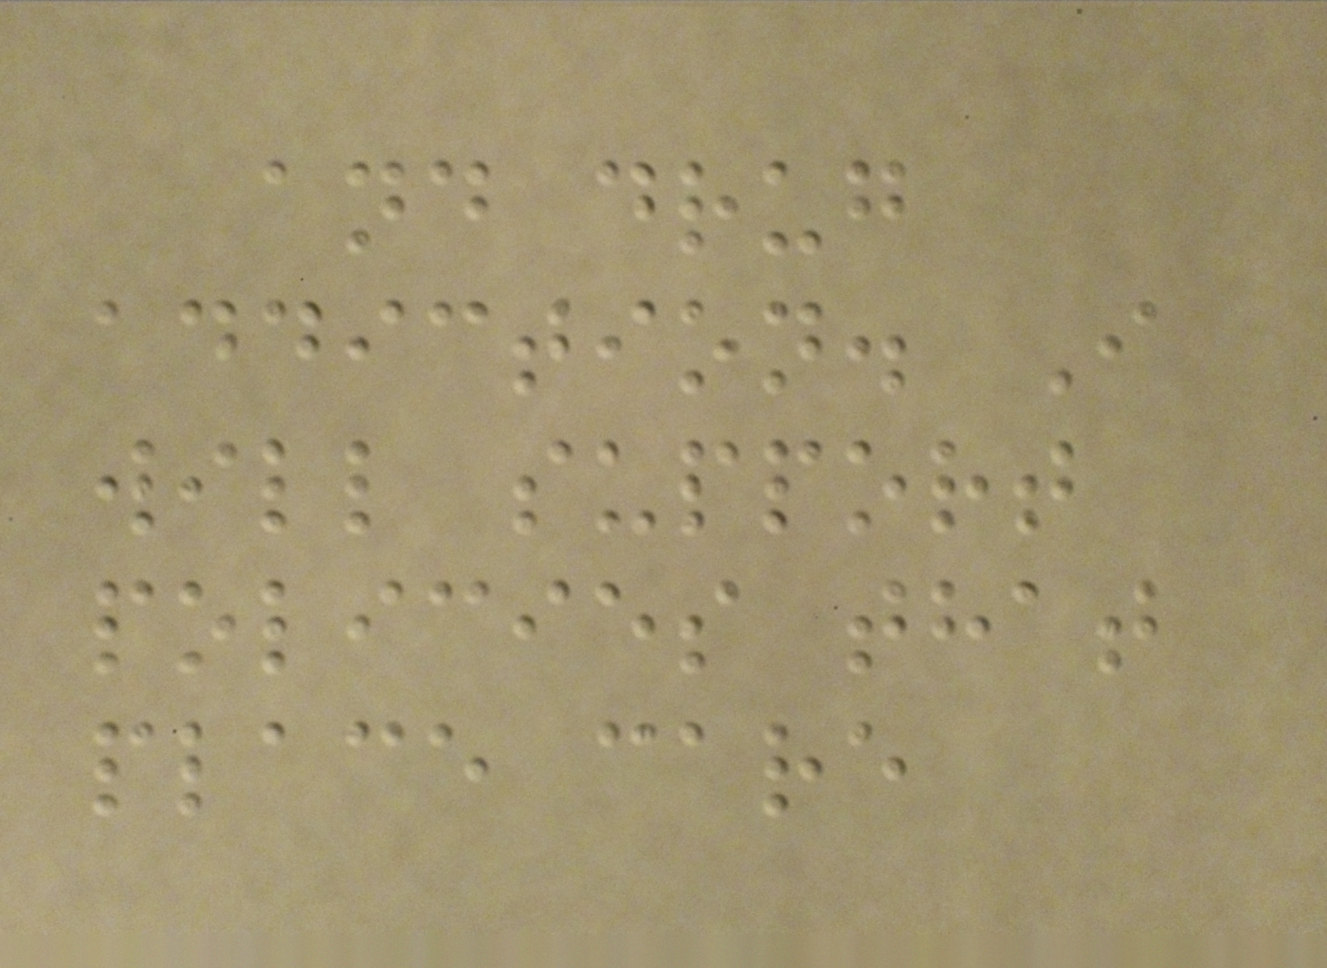and drug
addiction. I
will support
policies that
place care
